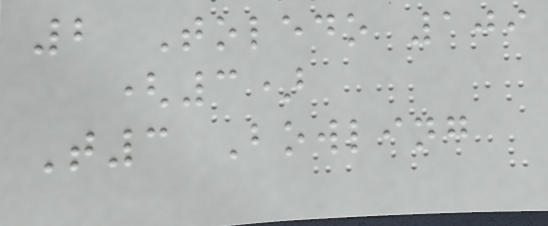2 Toledo 109
(3)
T3 Bowling
